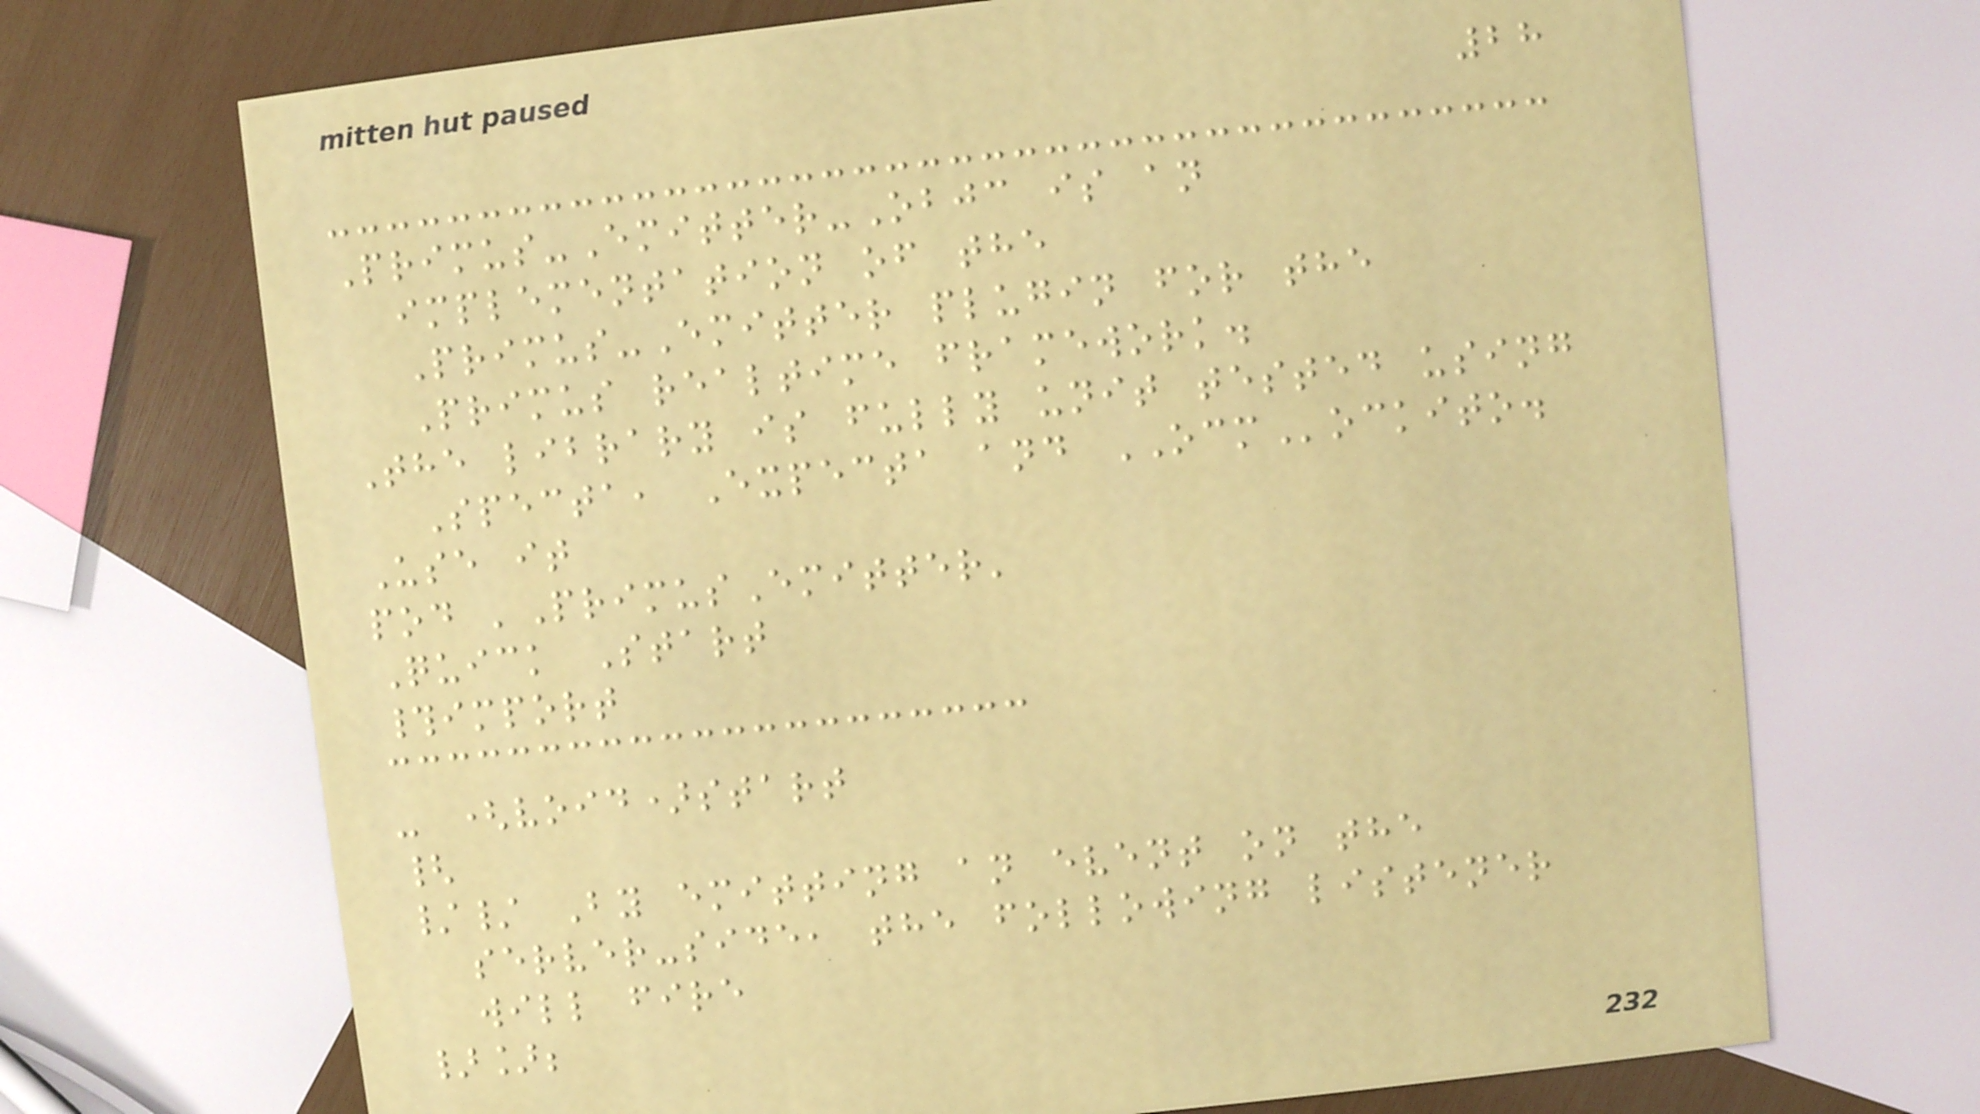28
Primus-Emitter-Objc is an
implementation of the
Primus-Emitter plugin for the
Primus realtime framework.
The library is fully unit tested using
Specta, Expecta and OCMockito.
Use it
pod 'PrimusEmitter'
Quick Start
#import
- (void)start
{
// By emitting an event on the
server-side, the following listener
will fire
}];
